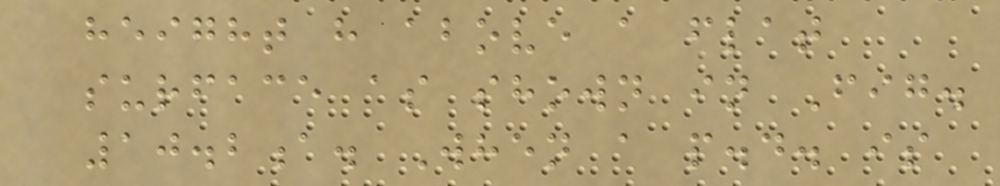height h above a flat
surface as shown in Fig.
10.2a. When a p.d. is
